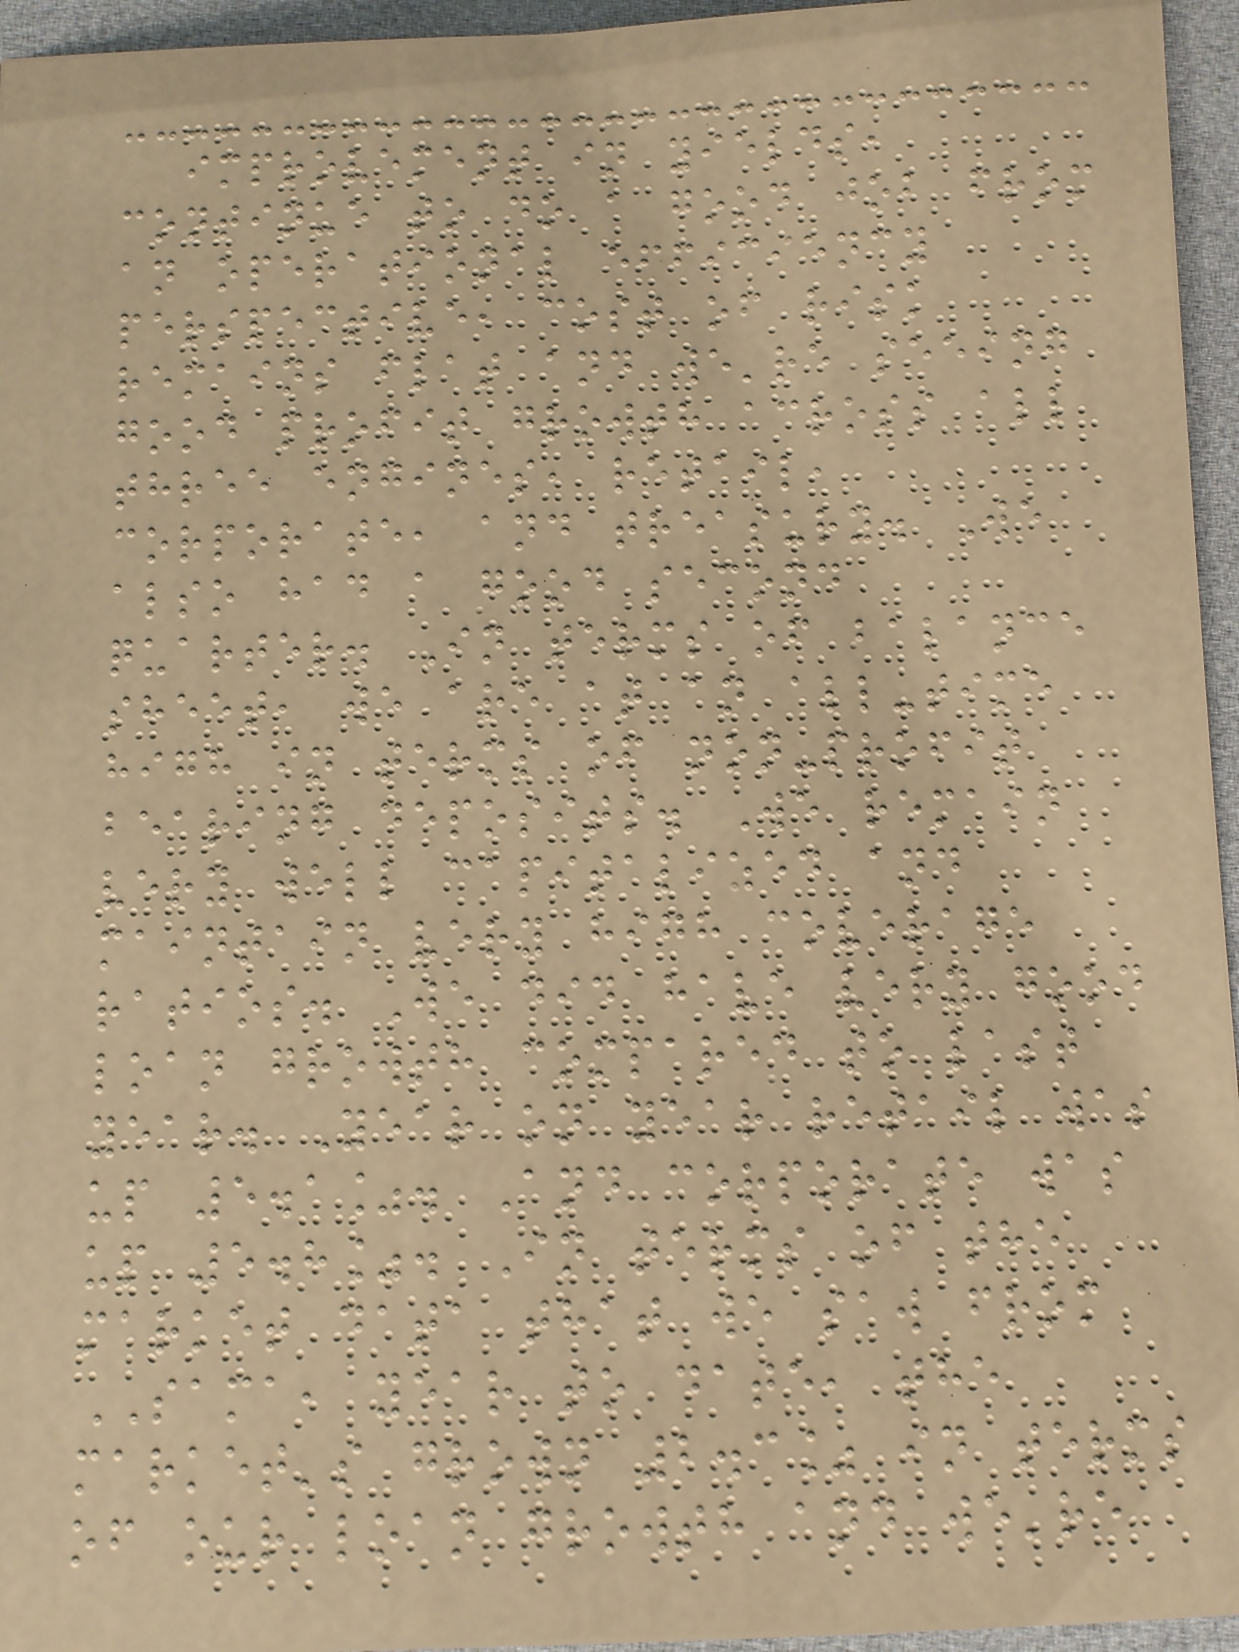improvement in yields,
continue to do a good job from
an operational efficiency
perspective, cost of risk
remains flat and we're seeing
good profit growth across all
three engines, retail,
corporate, and treasury. We
also had a good second
quarter. In terms of balance
sheet, we are at an all-time
high in terms of non-profit
bearing deposits. We remain
very well capitalized and
maintain very high coverage
ratios. We did have very good
loan growth compared to last
year. Year on year retail was
up 5.1%. And corporate was
up 5.8%. In terms of the
market data that we saw from
SAMA, year to date, the
market's grown 2.3% in terms
of our loan growth and we're
